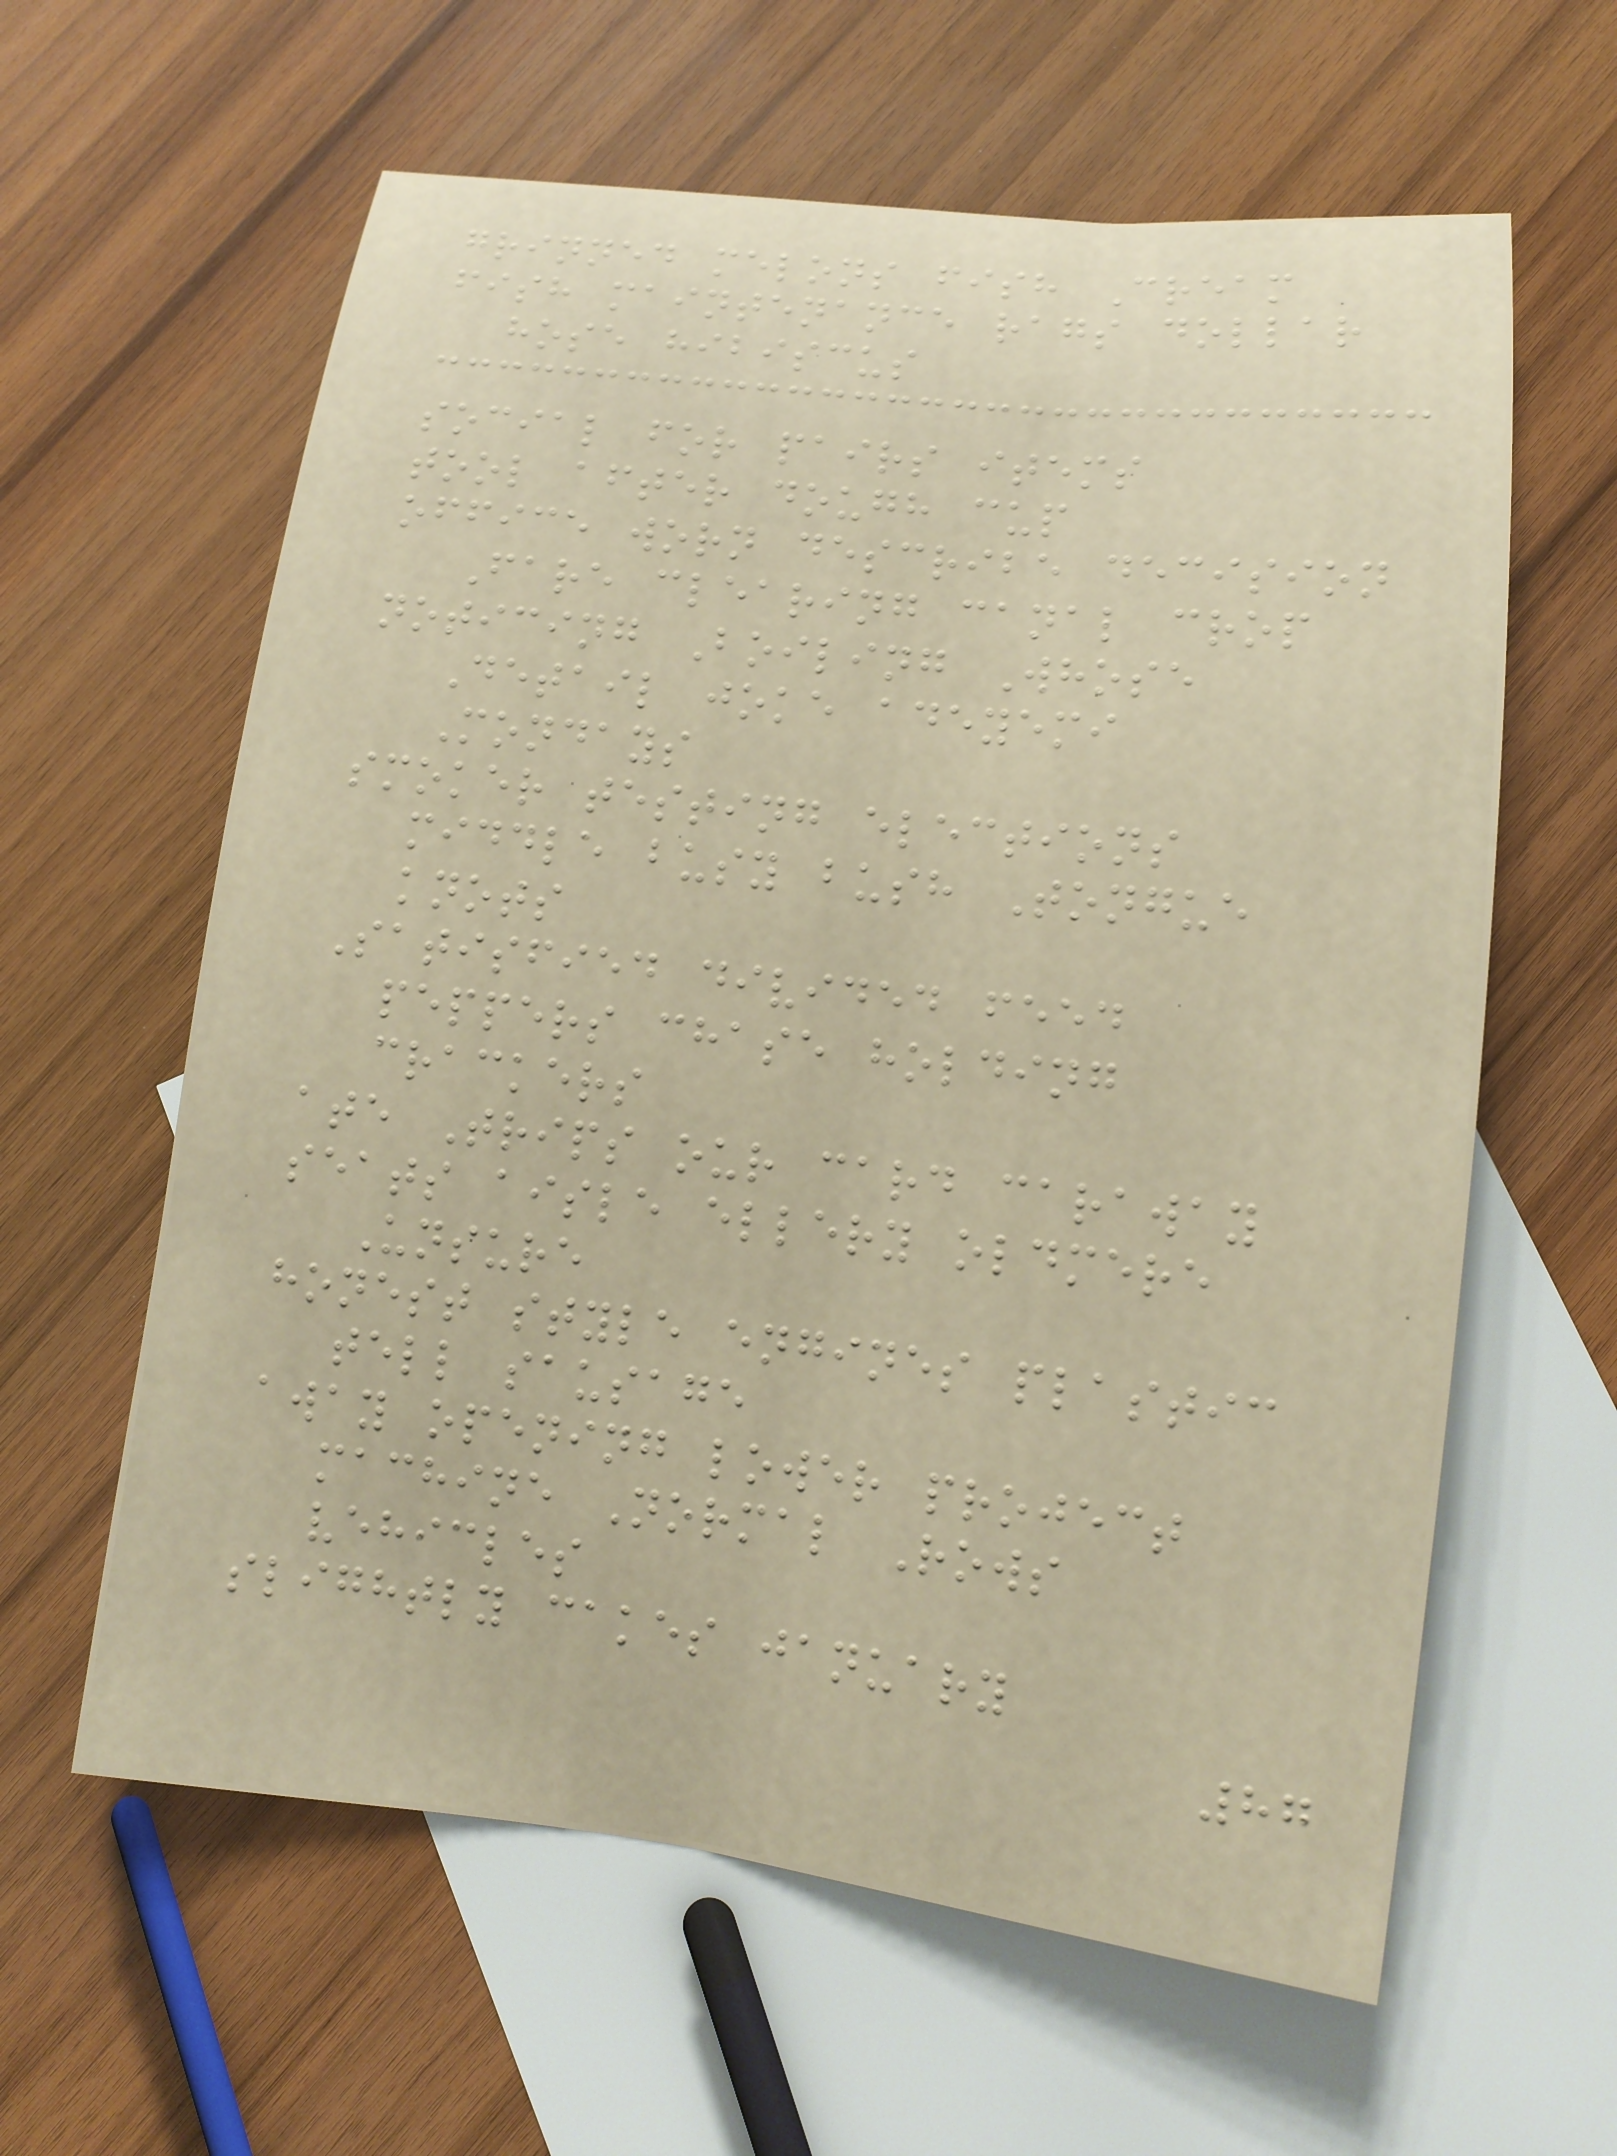grinned melons fish Cream
fish maintenance rags dollar
hose hibiscus
social for pairs items
tool after dough cup
office worn describe decision
Fare clearing canal crop
noticing Boiling Whose
Detail joke adeyemi
Mondays
smoker testing elections
middle busy bush Tongue
knots
Satisfied divided feed
peppers chase holding
crackers
ate Trips our card caraway
seats aisle ellery oldmere
Unsure
honest style engines plastic
tell sausage
away opening lower project
machine Normal Rows
vehicles
slightly cakes january
87
